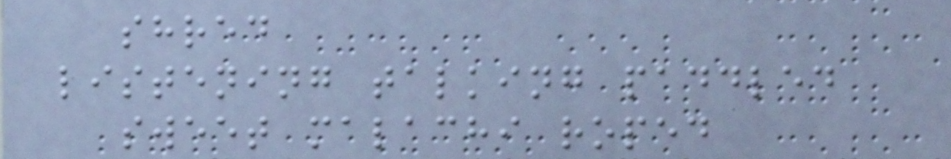shred
listening talking paddled
sweet malachi roped
